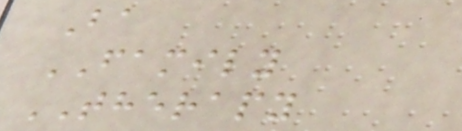Ba
FAMILY
THERAPY
